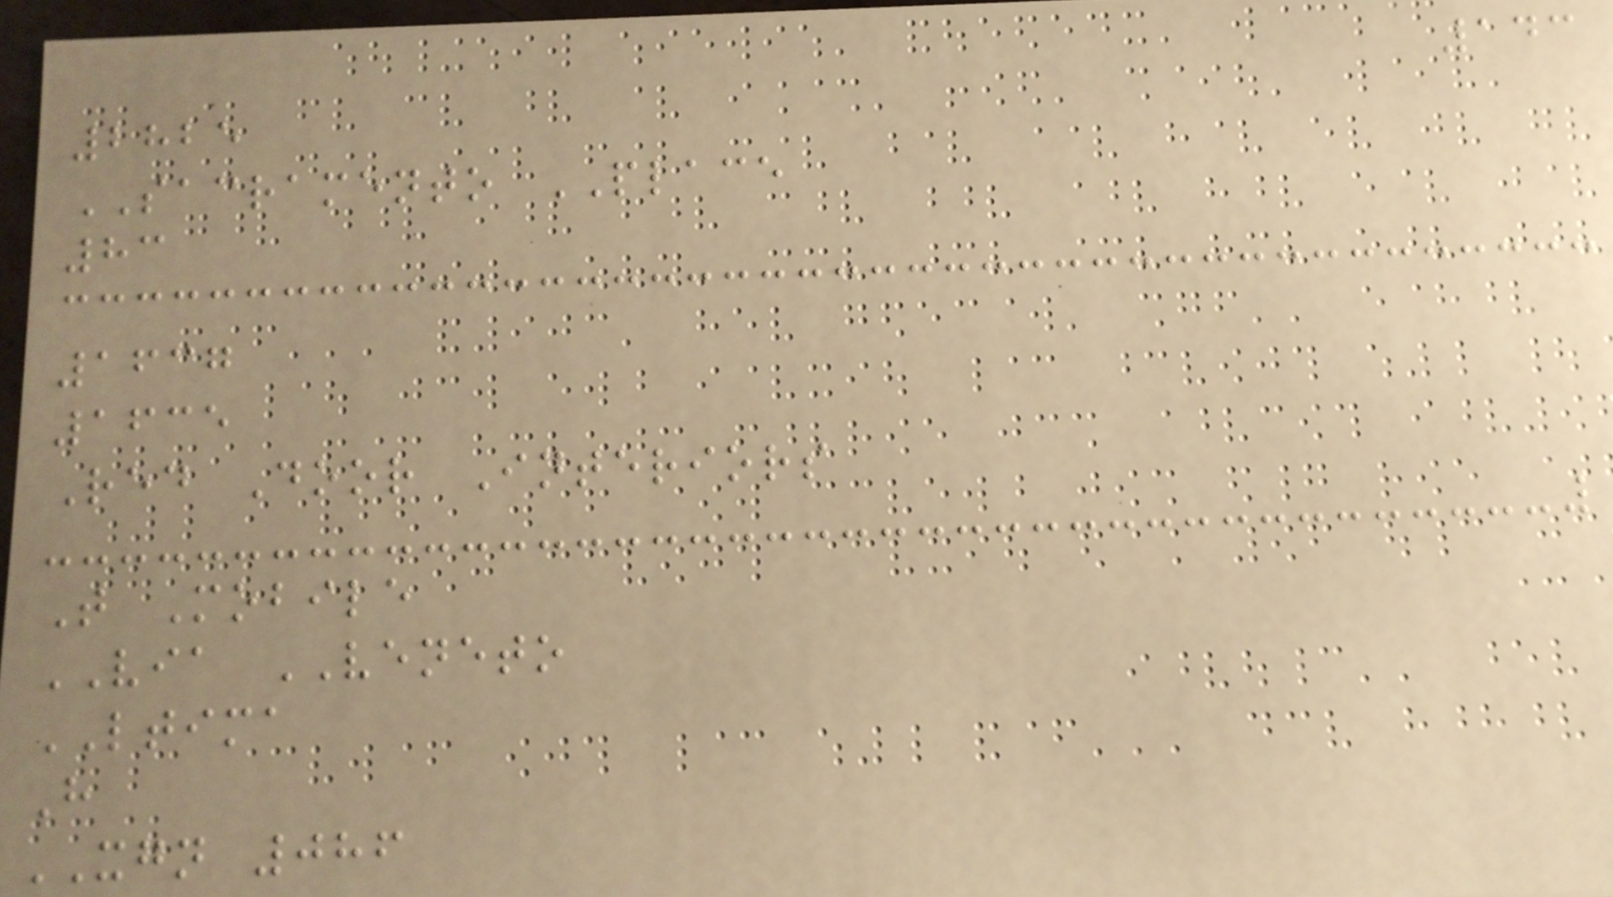143
2825
SACRAMENTO PLACE
83
1637
1635
Red Door Interiors
T Mobile
VIA VENETO
LTIMA
H
XGN 086
